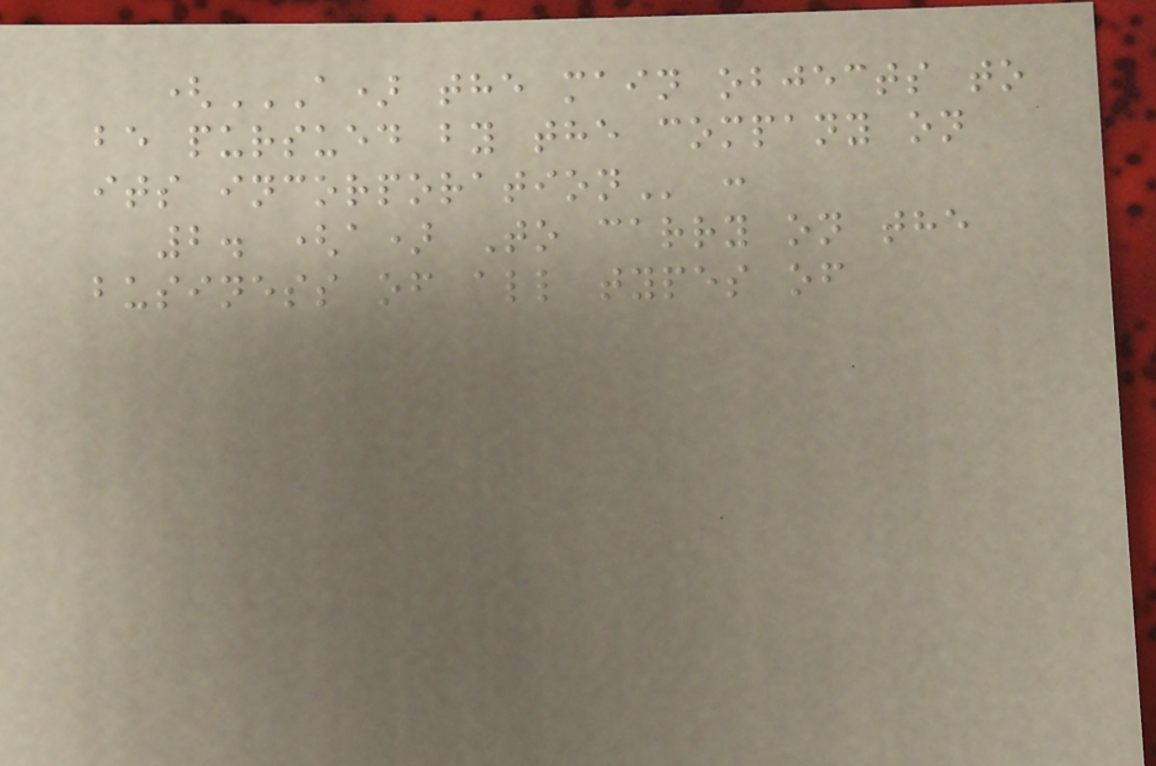(A) THE MAIN OBJECTS TO
BE PURSUED BY THE COMPANY ON
ITS INCORPORATION :
2. (a) To carry on the
business of all types of
